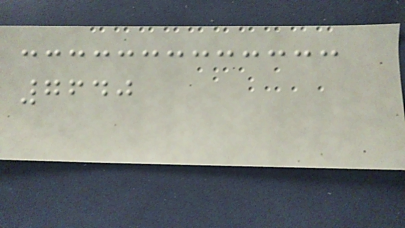7640
